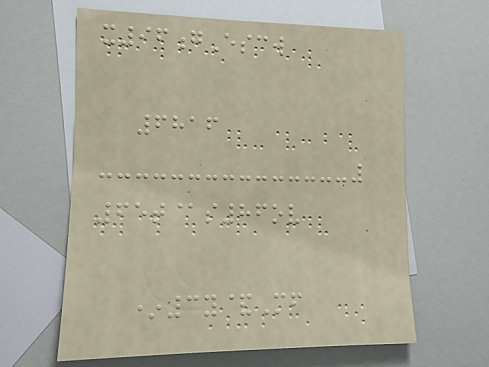x96gEscw
6816
65t@s86ov
*3y&Mf
